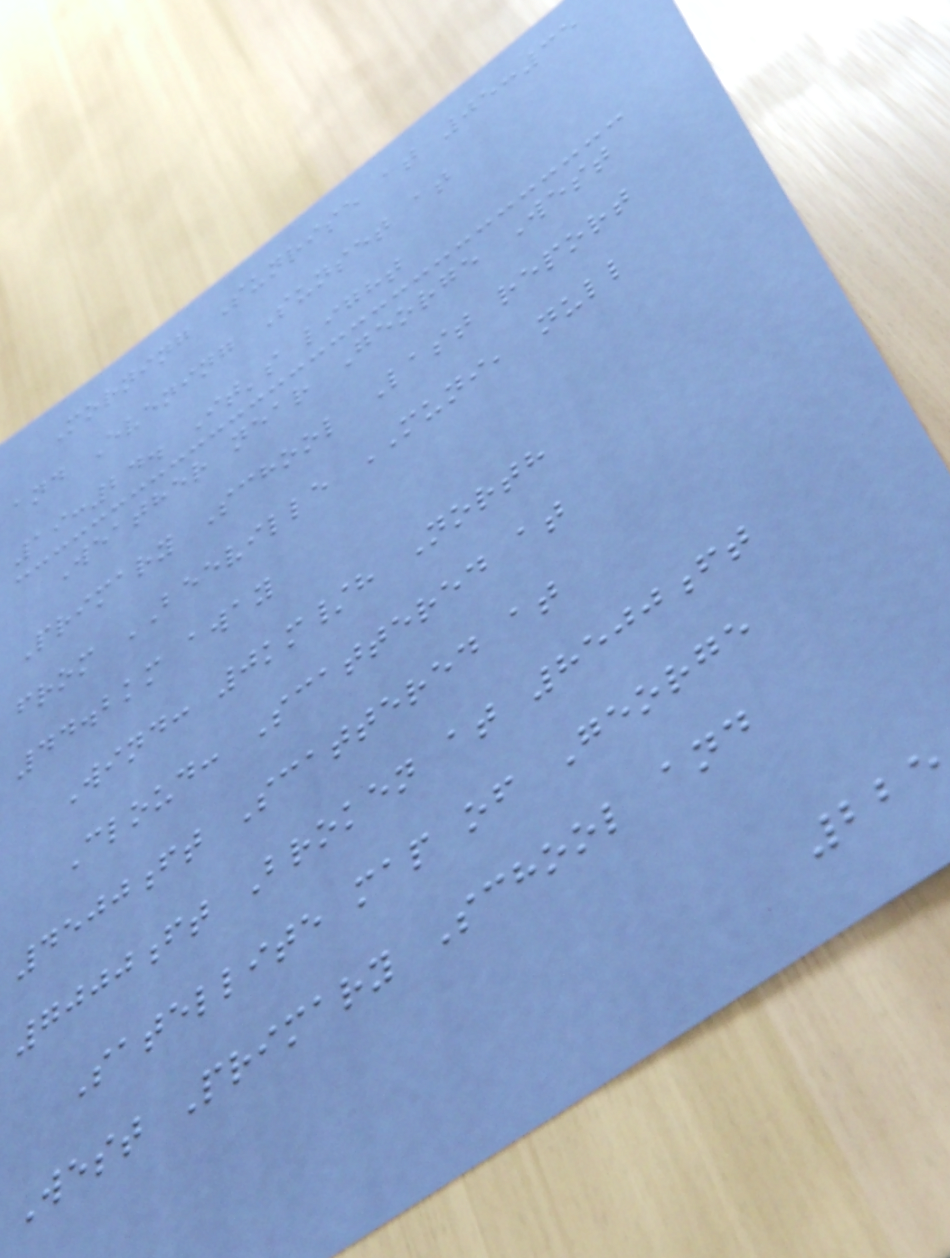Morning Sunrise at 05:35
and Evening Sunset at
19:24. It's light
Weather near George West
Primary School Last report
from BEEVILLE MUNI, null
44.2km away
Wind: 0km/h North
Cloud: Scattered at
4500ft Scattered at
7000ft Broken at 8500ft
Satellite map of George
West Primary School and
225
